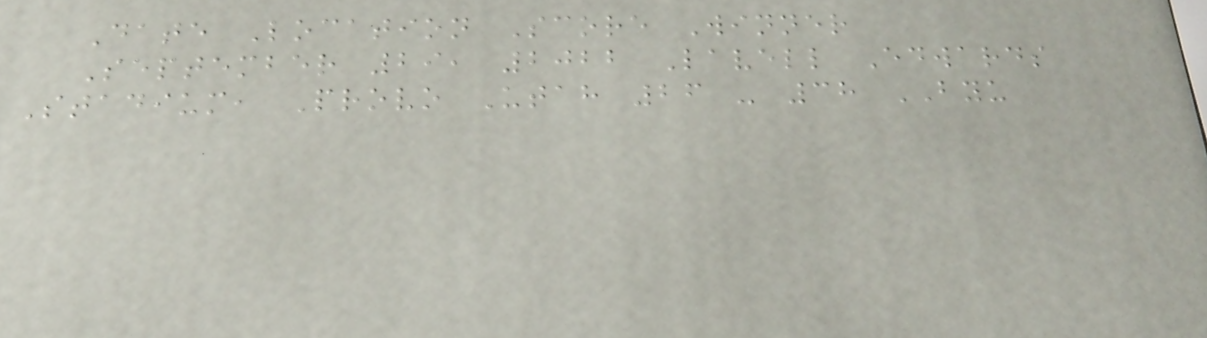Date Location Score Winner
September 29, 2022 Lavell Edwards
Stadium, Provo Utah 26 - 38 BYU
